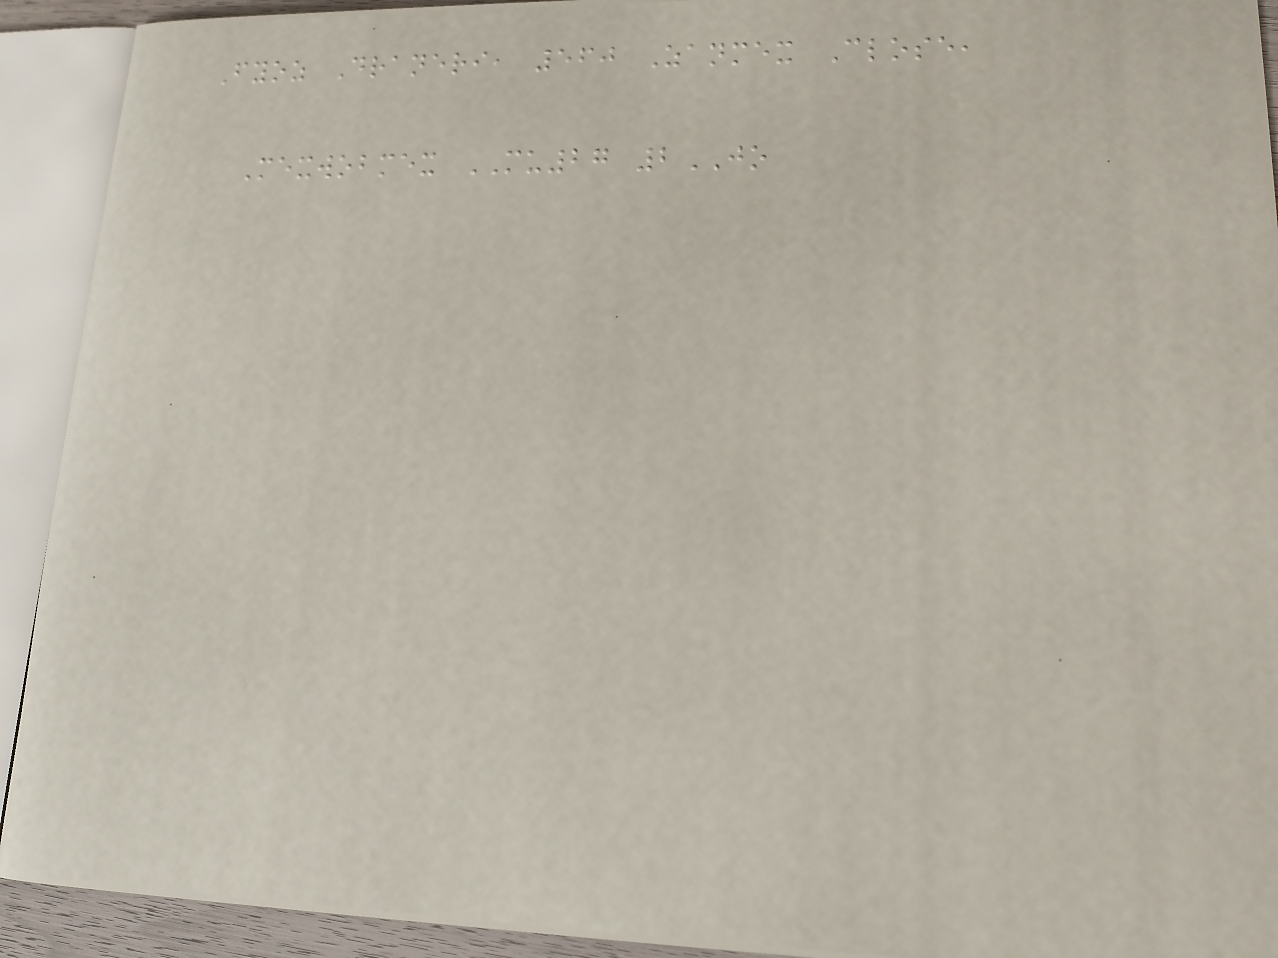Fyoz Draneri, 560 Zanmex Close,
Mexwobmex MU27 2JO
